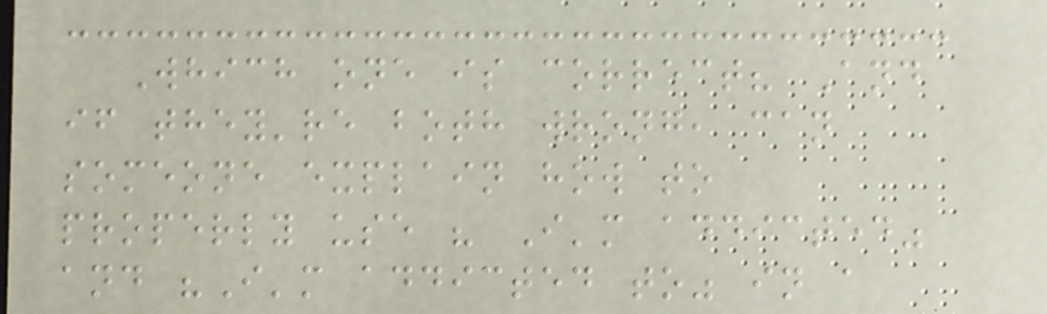Which one is correct? And
if they're both wrong, can
someone explain how to
properly use " I'm addicted"
and "I'm addicted to" in a
